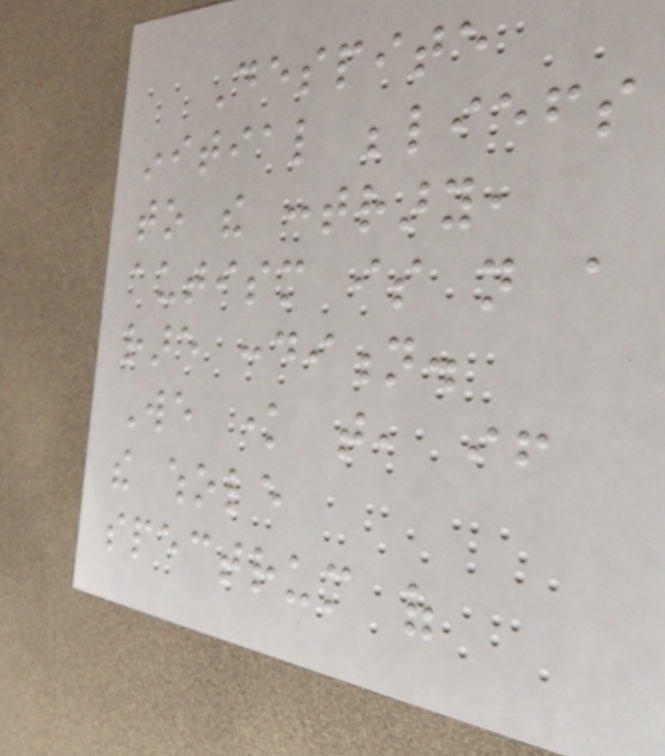Despite
initial beliefs
to the contrary,
autism is not a
rare condition.
We know that, if
the whole
spectrum of
